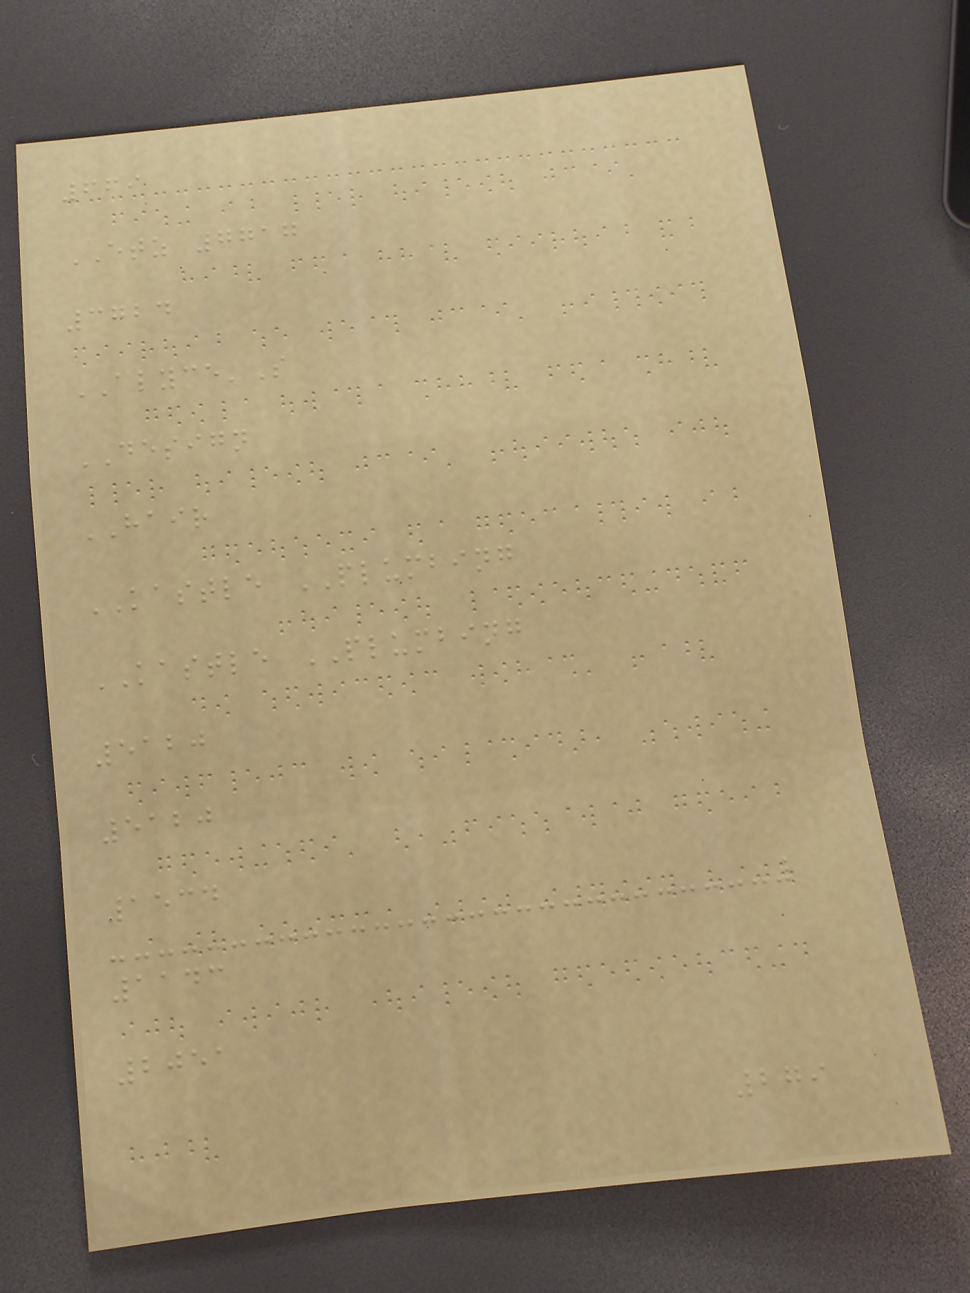669
ETZ 7717
3724
ALYCE'S
DESIGN
HAIR
KASTLE PLUMBING
KASTLE PLUMBING
5120
5120
1534
1143
2051
279
